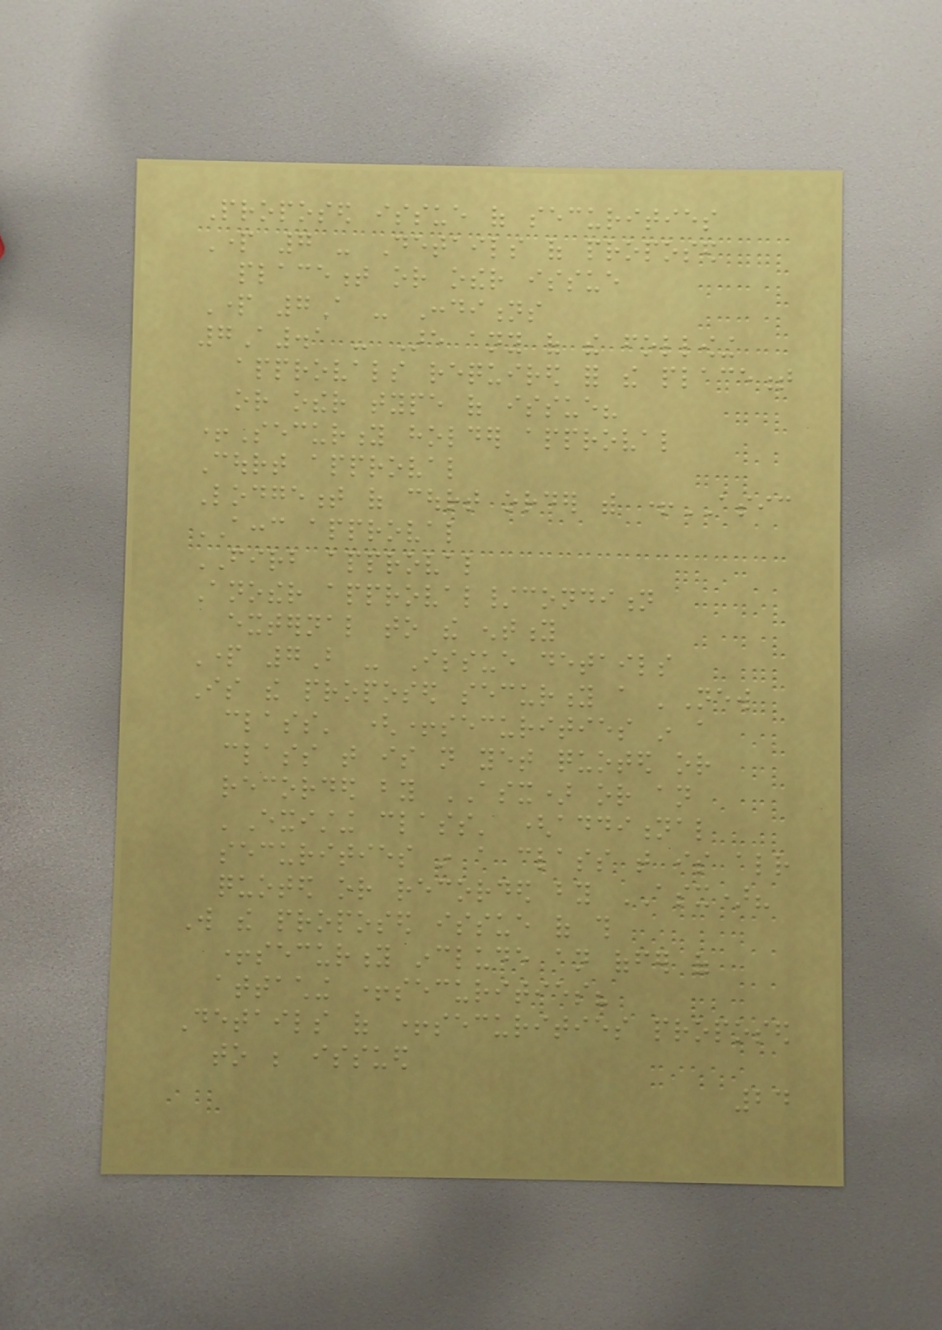Proposed issue of securities
Part 7 - Details of proposed
placement or other issue
Part 7A - Conditions
7A.1 - Are any of the following
approvals required for the placement
or other type of issue?
+Security holder approval
Court approval
Lodgement of court order with +ASIC
ACCC approval
FIRB approval
Another approval/condition
external to the entity
Part 7B - Issue details
Is the proposed security a 'New
class' (+securities in a
class that is not yet quoted or
recorded by ASX) or an
'Existing class' (additional
securities in a class that is already
quoted or recorded by ASX)?
Will the proposed issue of this
+security include an offer of
attaching +securities?
Details of +securities proposed
to be issued
24
